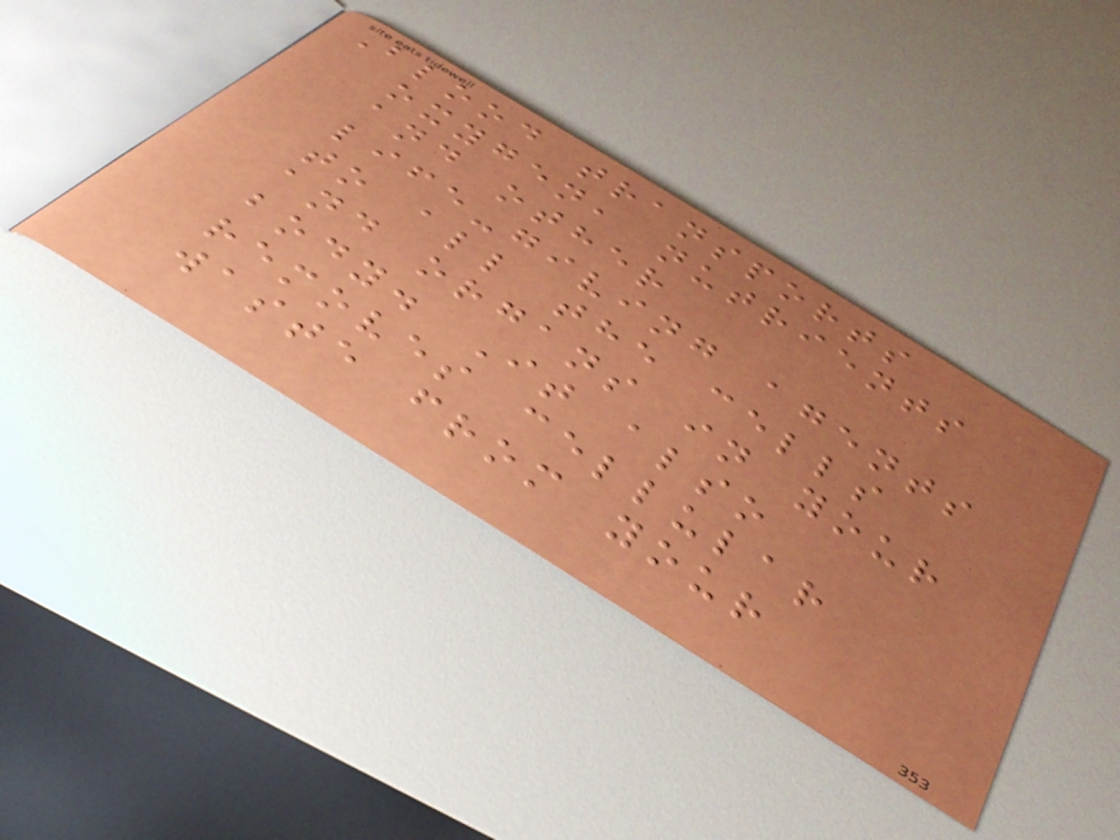Blood transports
oxygen, nutrients
and other
life-giving agents
to all the cells
and organs in your
body. It also
removes cellular
waste from your
